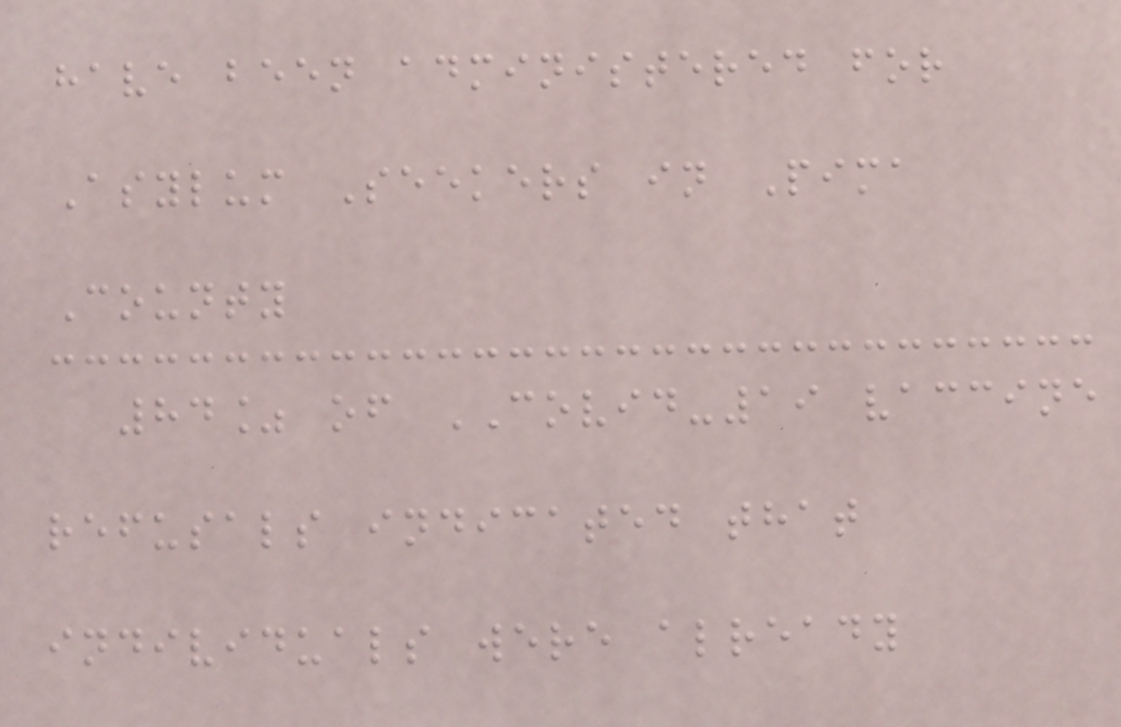have been administered for
Asylum Seekers in Pima
County
84% of COVID-19 vaccine
refusals indicated that
individuals were already
